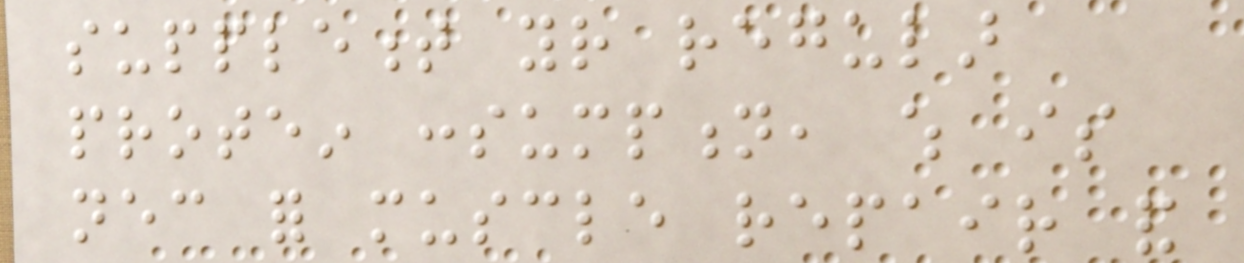supplement your regular
protein consumption, which is
necessary for muscle repair and
